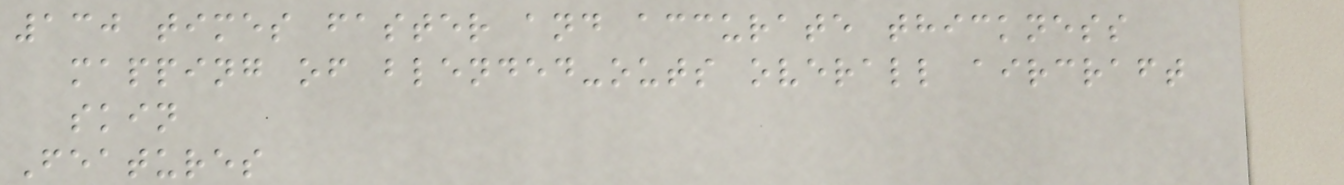130 times faster and accurate thickness
mapping of blended-outs overall aircraft
skin
Features
